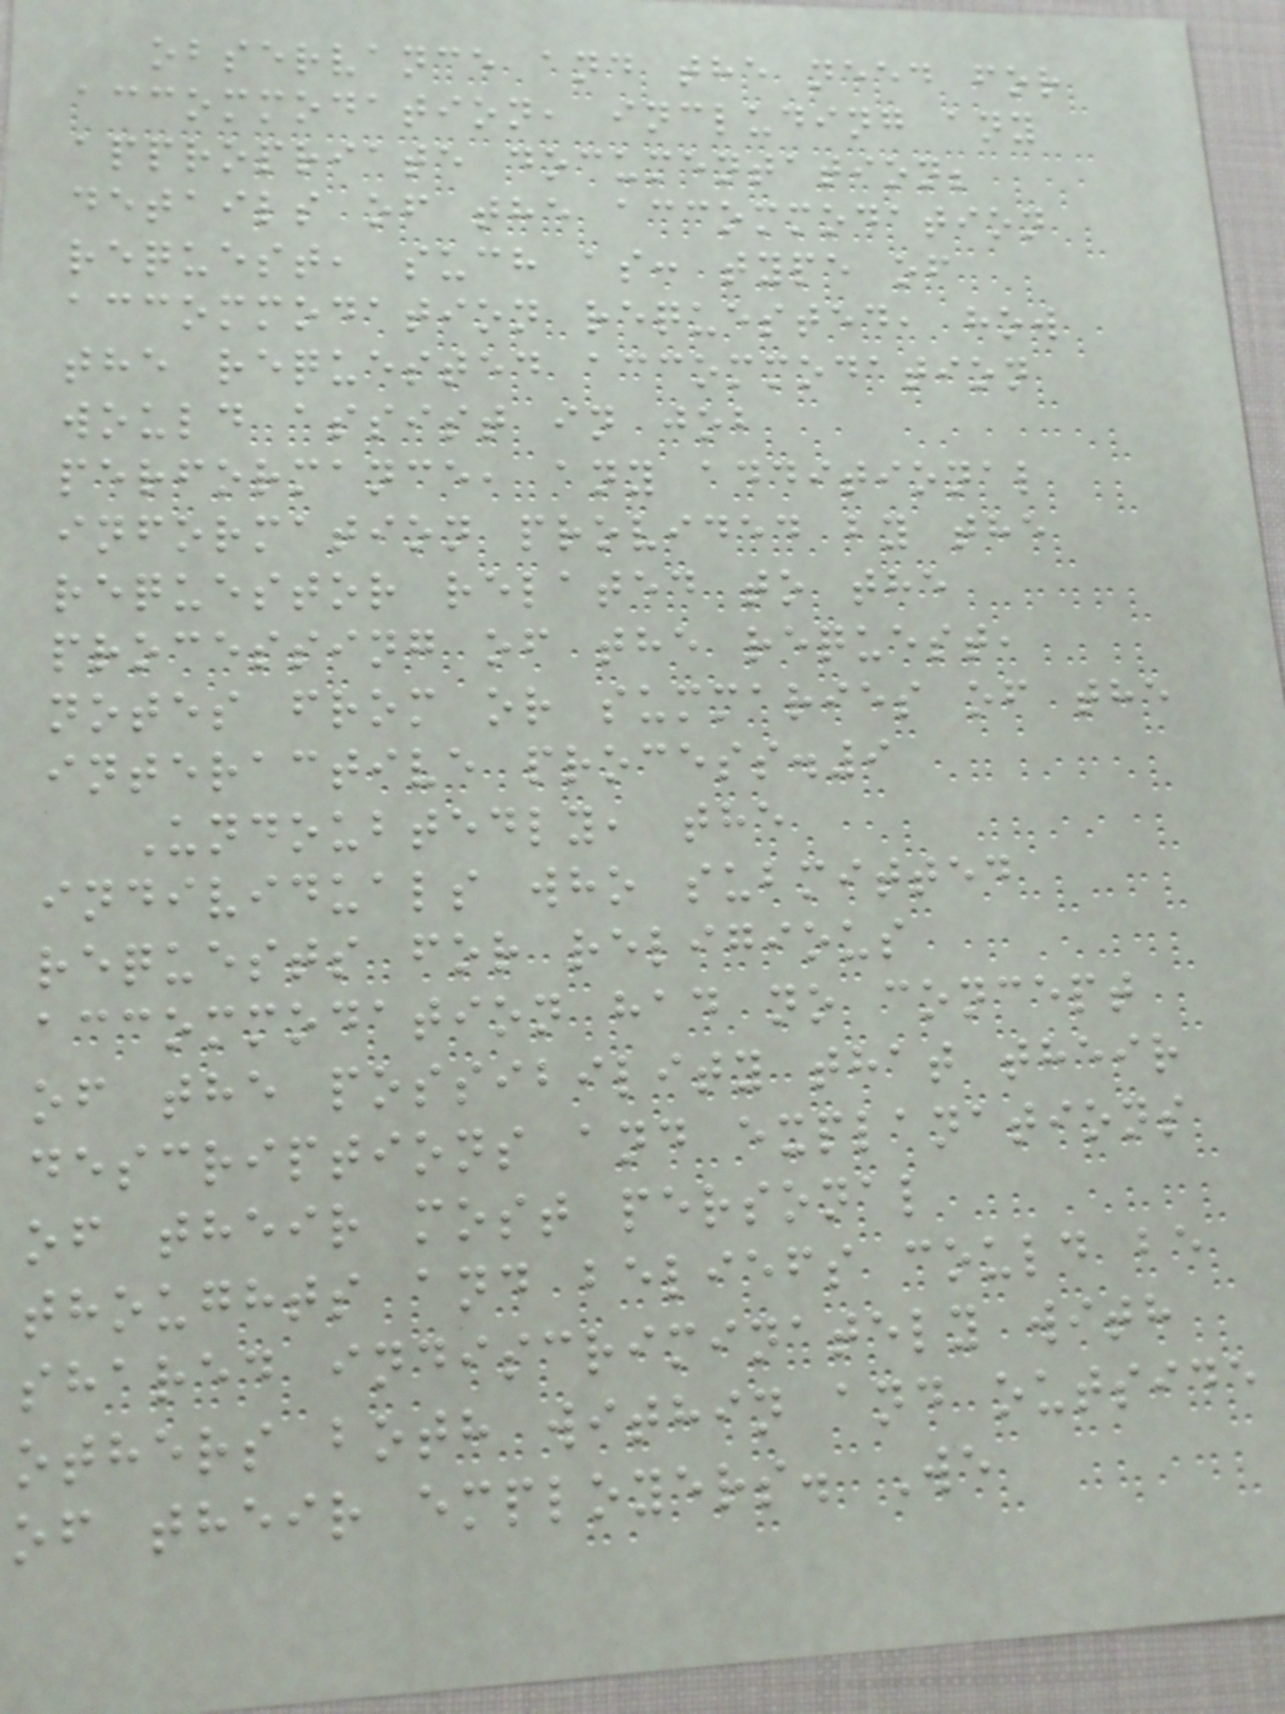observance and the need for
accommodation, including any
appropriate documentation;
details of the accommodation
request, such as: type of
accommodation requested, how
the requested accommodation
would assist in job
performance, any additional
information provided by the
requestor related to the
processing of the request,
notes from or summaries of the
interactive process.9
Undoubtedly, the
individuals who submitted
requests for religious
accommodation had no concept
of the possibility that their
descriptions and explanations
of their most personal
thoughts and beliefs could be
shared indiscriminately with
others both within and outside
of their employers. We
